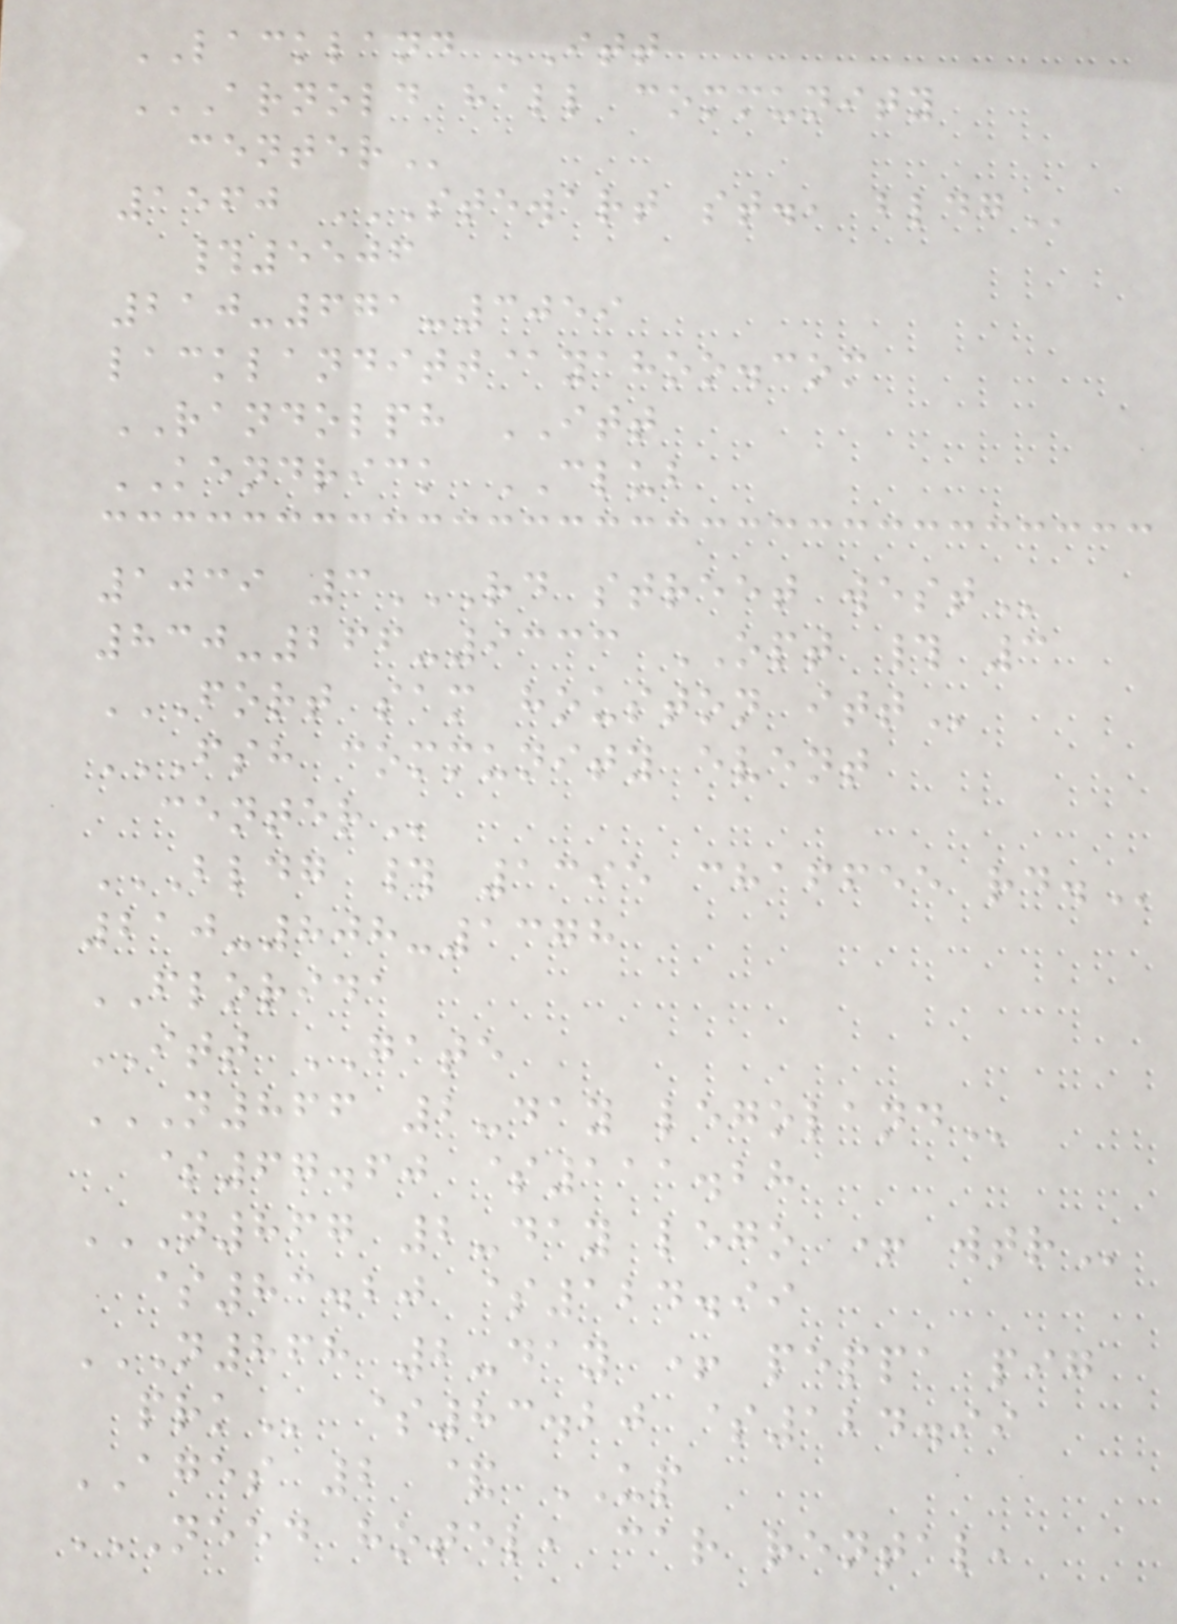LACKLAND ITT
ARNOLD HALL COMMUNITY
CENTER
1560 STEWART ST., BLDG
#5506
210-671-3059
lacklanditt@yahoo.com
RANDOLPH ITT
KENDRICK CLUB
1039 3RD STREET WEST
830-266-9333 OPT # 3
FORT SAM HOUSTON ITT
FSH COMMUNITY EVENT
CENTER
BLDG # 1395 CHAFFEE RD.
210-808-1378
FLORIDA
ITT GATE
N866 2-DAY LEGOLAND
$67.60 $111.28
N867 2-DAY LEGO + WTR
$83.20 $124.99
N868 2-DAY + PEPPA PIG
PRK $83.20 $124.99
AGES 2 & UP
NEED HOTEL, CAR RENTAL,
